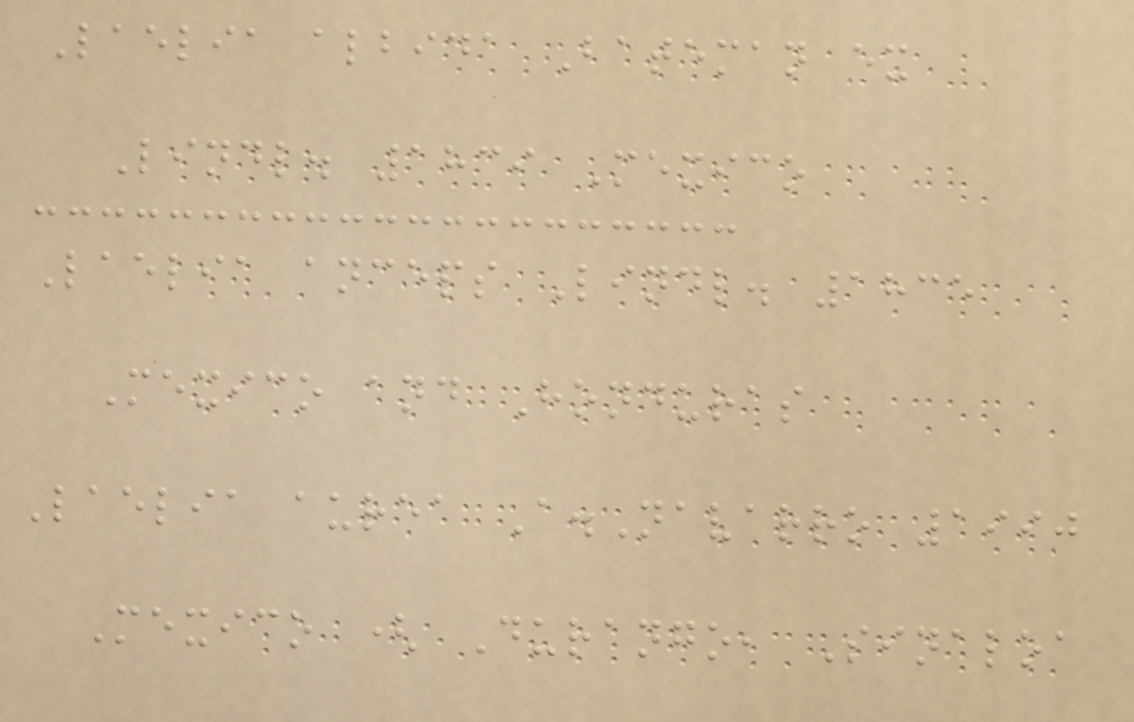Laelia albida Bateman ex
Lindl. 1839 Mexico
Laelia anceps Lindl. 1835
Mexico and Honduras
Laelia aurea A.Navarro 1990
Mexico ( Durango, Sinaloa
